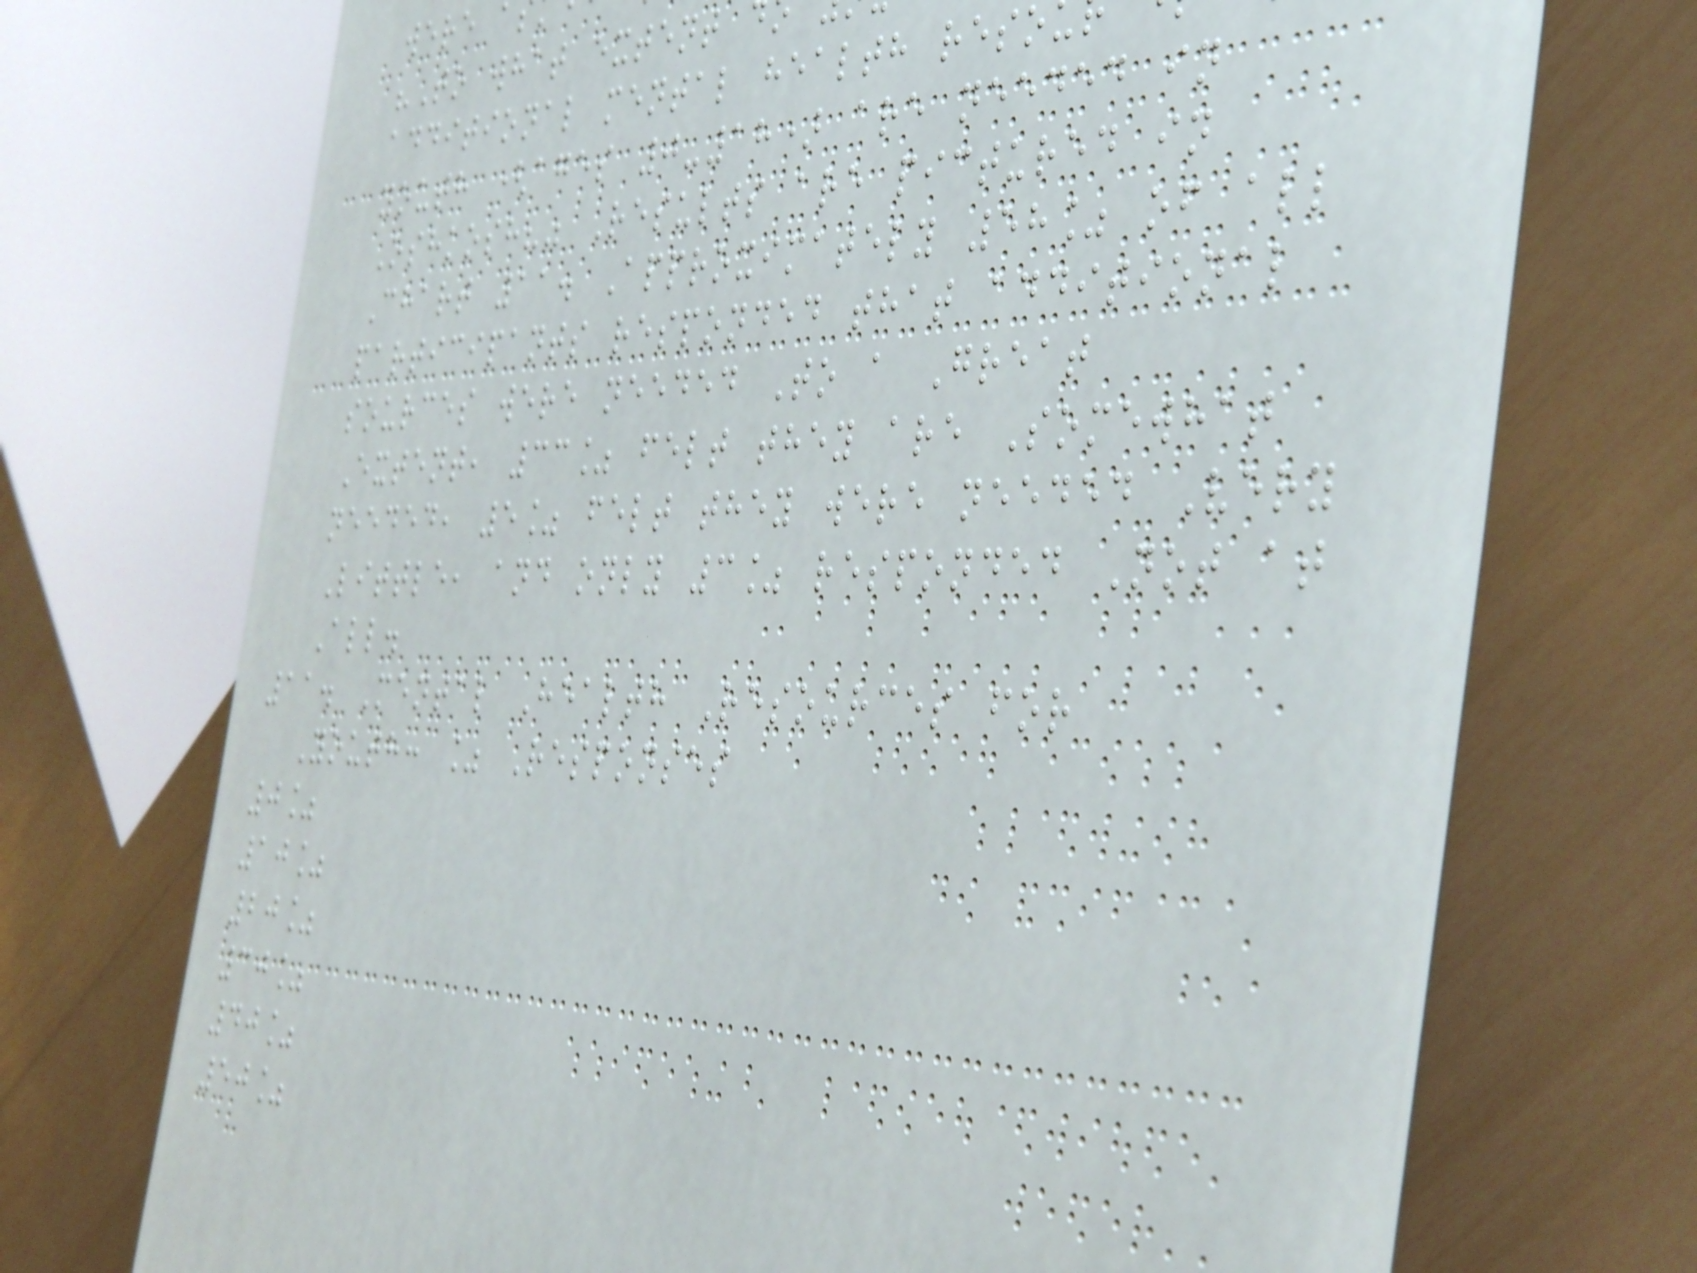"To what extent
additional mental health reso
youth (ages 0-18) are needed in
Oshkosh?" Results are pictured in
Chart 11. Approximately 58% of all
participants responded that additional
sources were needed To a Great
Extent, 33% felt they are Somewhat
needed, 5% felt they were needed Very
Little, and only 3% responded Not at
All.
11. Mental Health Resources for
Youth: % Responses
0%
10%
20%
30%
40%
50%
